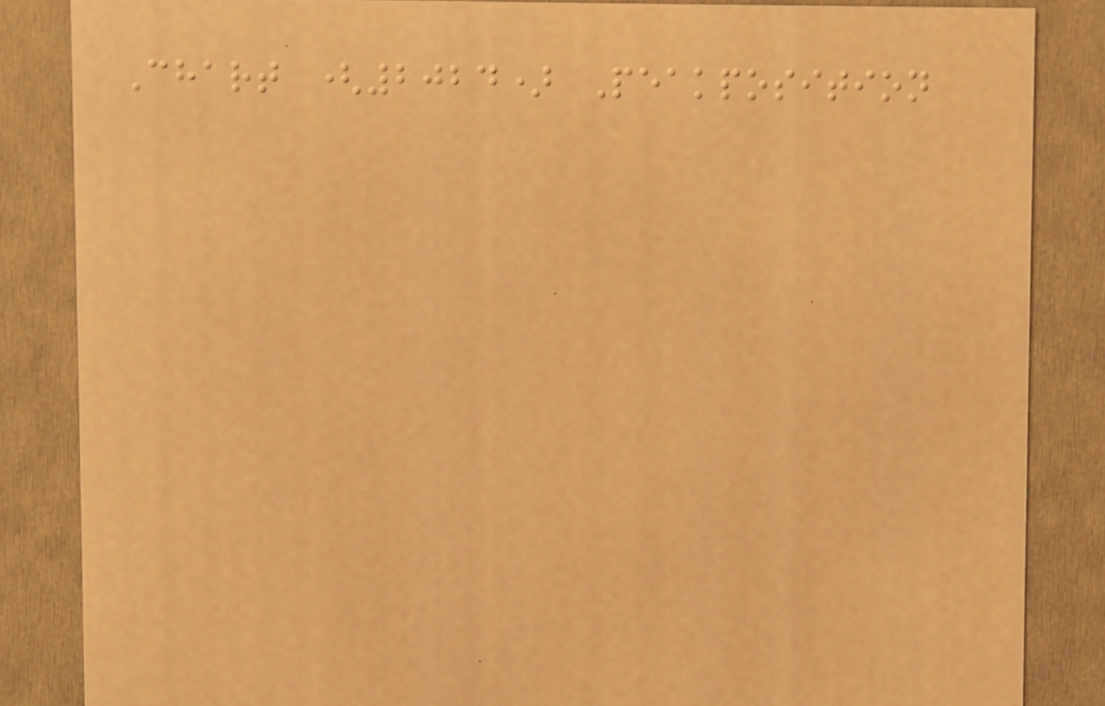Chart (2024) Peakposition
